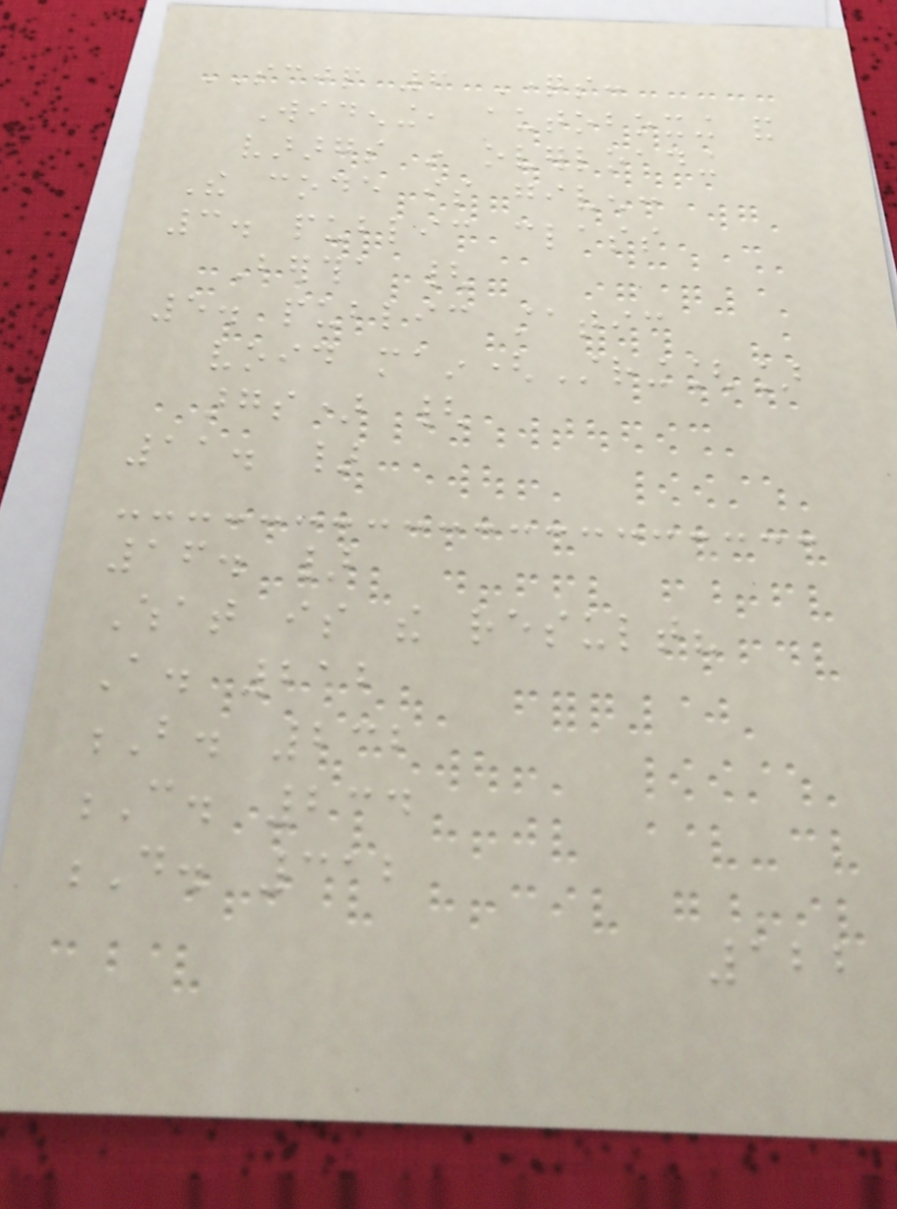SCJP 6 Questions:
Widening, autoboxing and
varargs in overloading
The code is given:
3. public class
Bertha {
5. public static
void main(String[]
args) {
11. }
16. }
What is the result?
A. 212
B. 232
C. 234
D. 312
122
